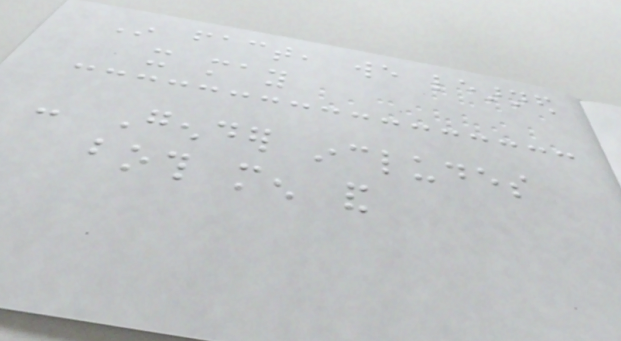In fact, we learned
it may
- Gender includes
both men and
